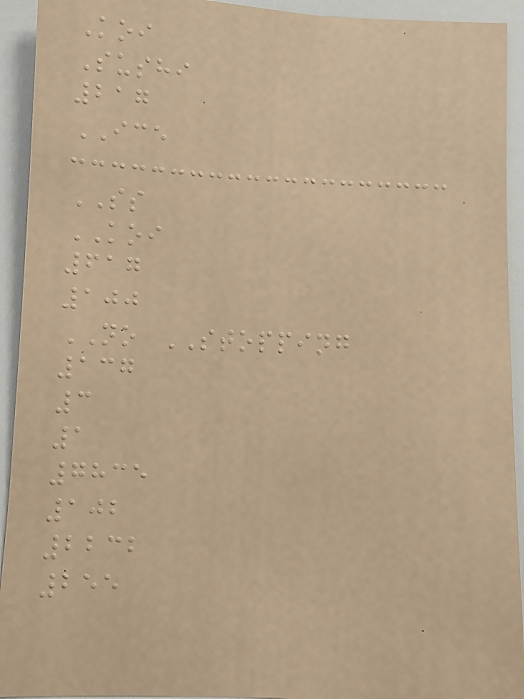Koi
Sushi
217
ICE
SS
KOI
617
100
NO STOPPING
137
3
1
7835
102
2232
255
